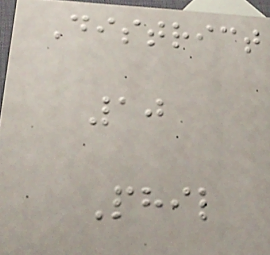District
10
Phil
